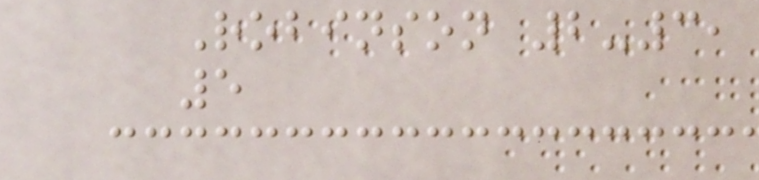Robinson 2-3,
5
